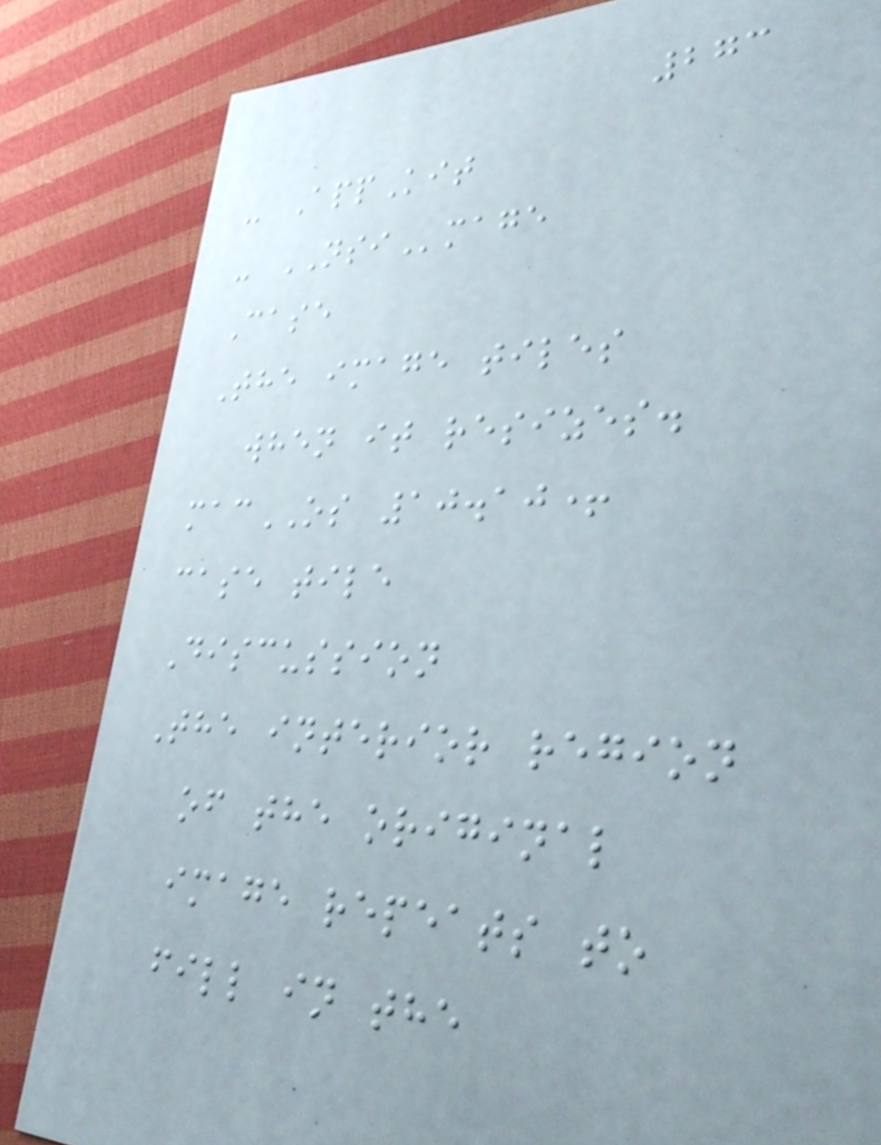273
- AppKit
- NSImage
Case
The image tiles
when it resizes.
macOS 10.10+
case tile
Discussion
The interior region
of the original
image repeats to
fill in the
